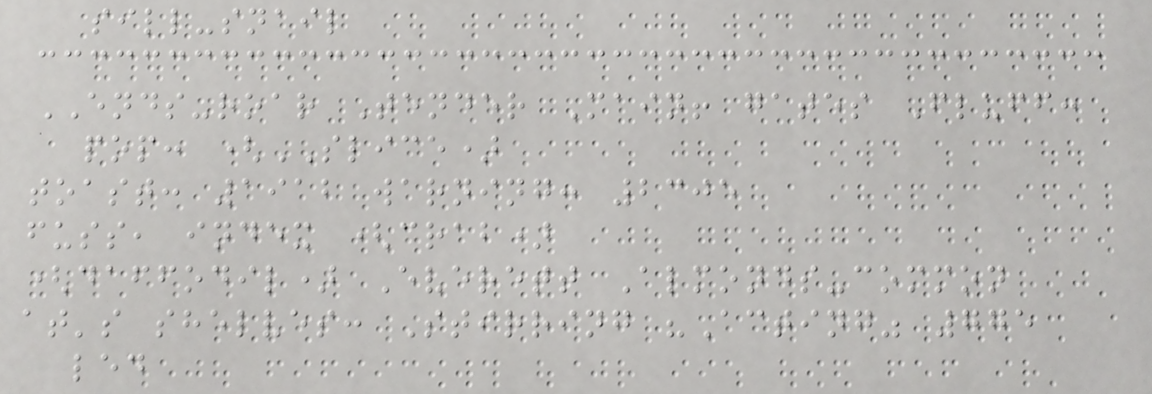sill-snail
ENDS-roar Tender Main! gates Fluff:
pop: (SLICE)
toast: 1912 warning: 2305
fuss, index (crab)
(daffodil) Everett Almonds-common
at's shelves: Stirring "Acting" 775
led
